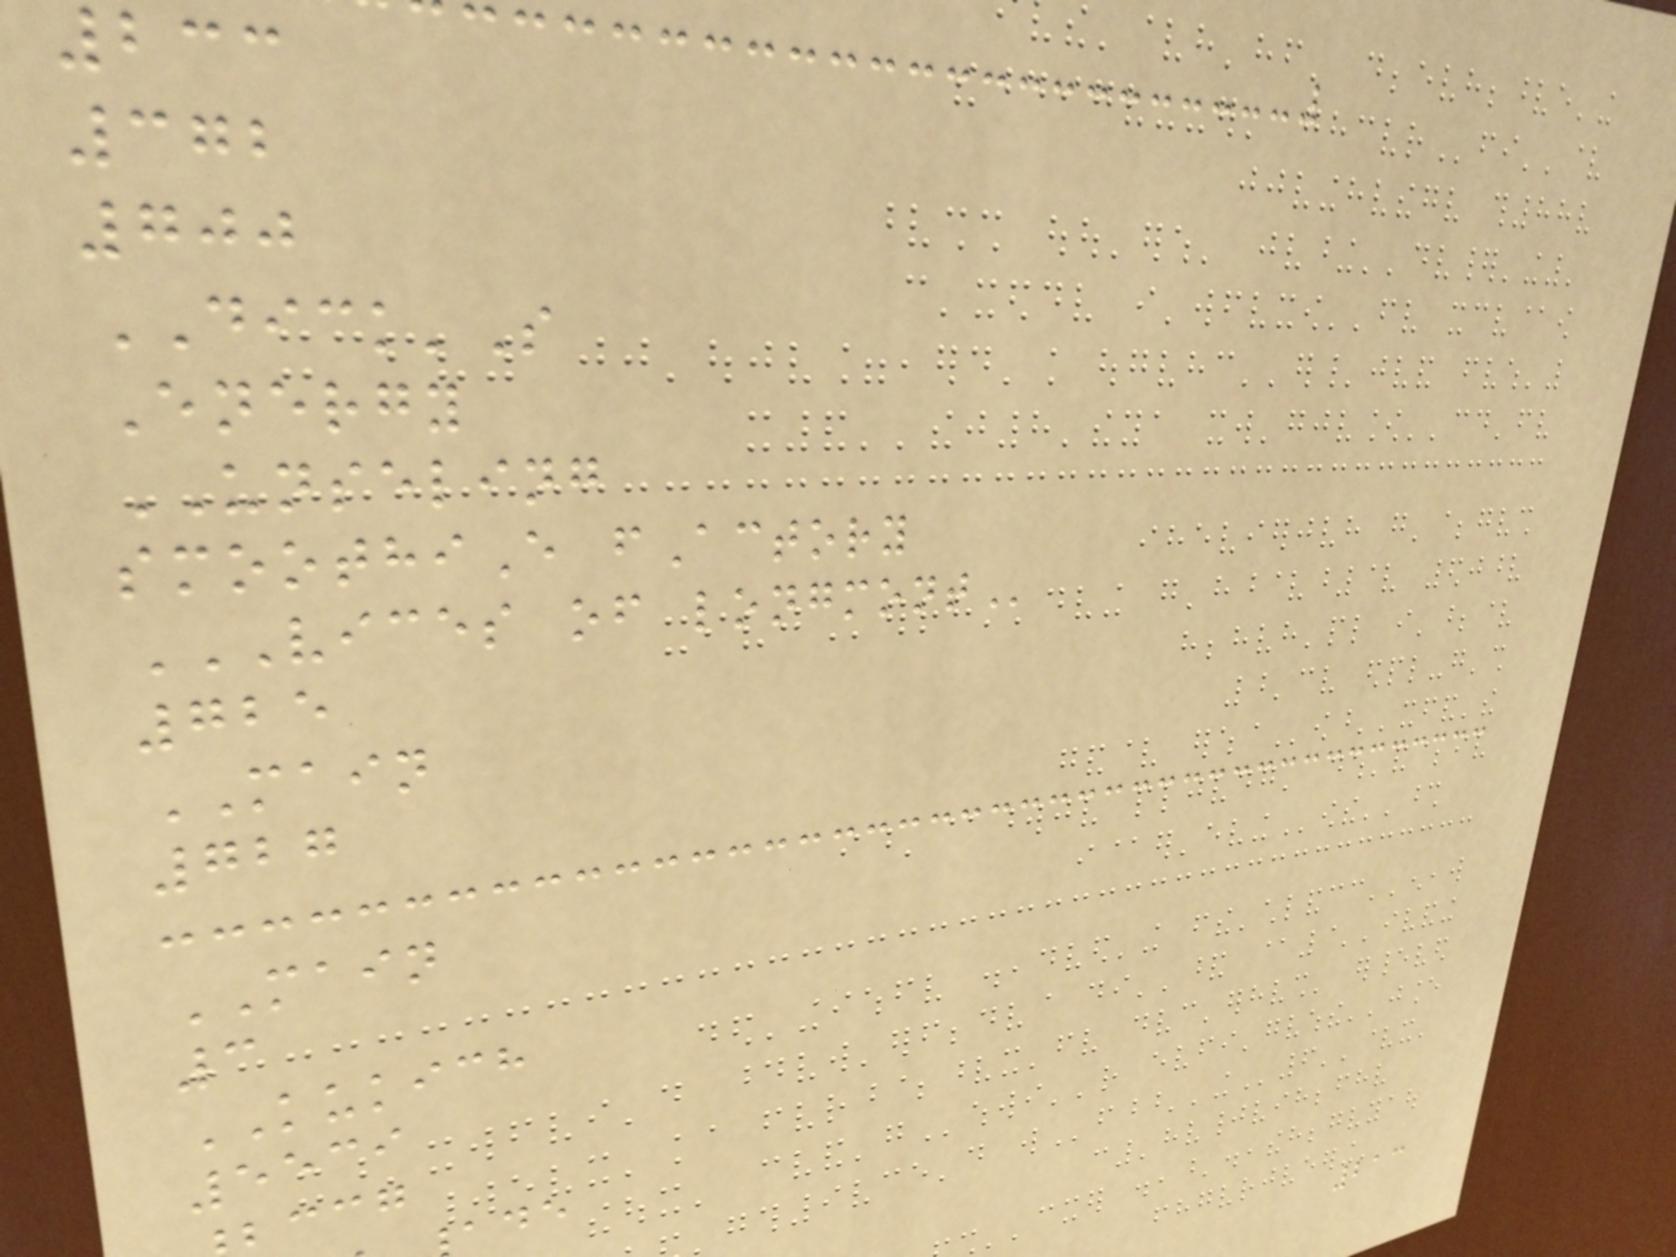233
372
700
DICK'S
Energy
UNSELING
smoothiE fActory
VICES OF LONGMONT
725
MAIN
727
MAIN
3
KUKICH
5539
213
